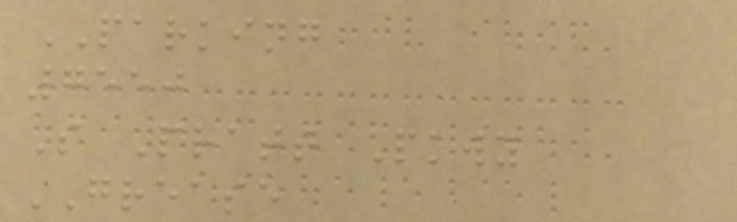PARKING
7550
S Pratt Pkwy
GREASE
